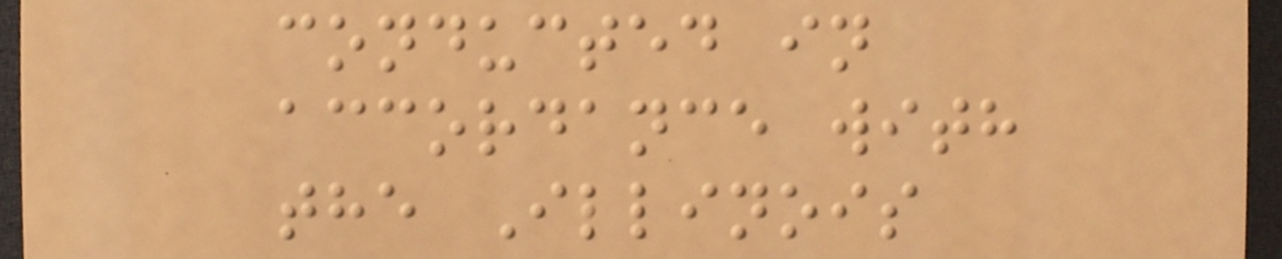conducted in
accordance with
the Illinois
